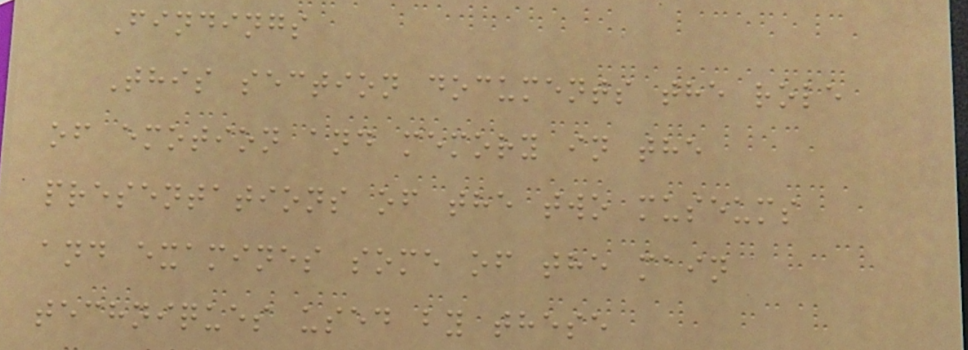Findings
This section documents the role
of emotion and memory in the
presentations of the two museums
and examines some of the main
techniques used by these
